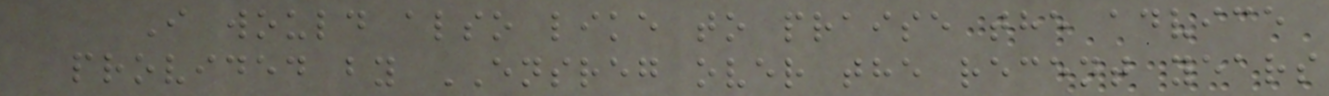I would also like to praise the advice
provided by ENSREG over the recent years
